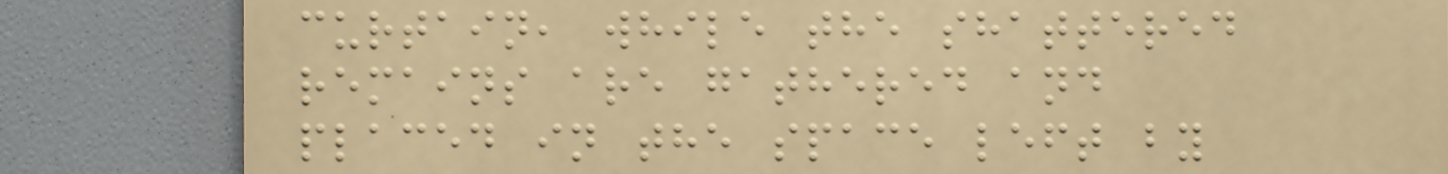curtain, while the shattered
remains are gathered and
placed in the space left by
